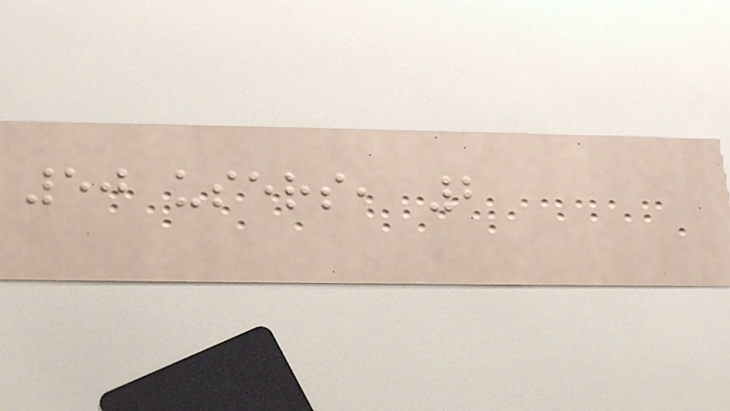50 users, 2
